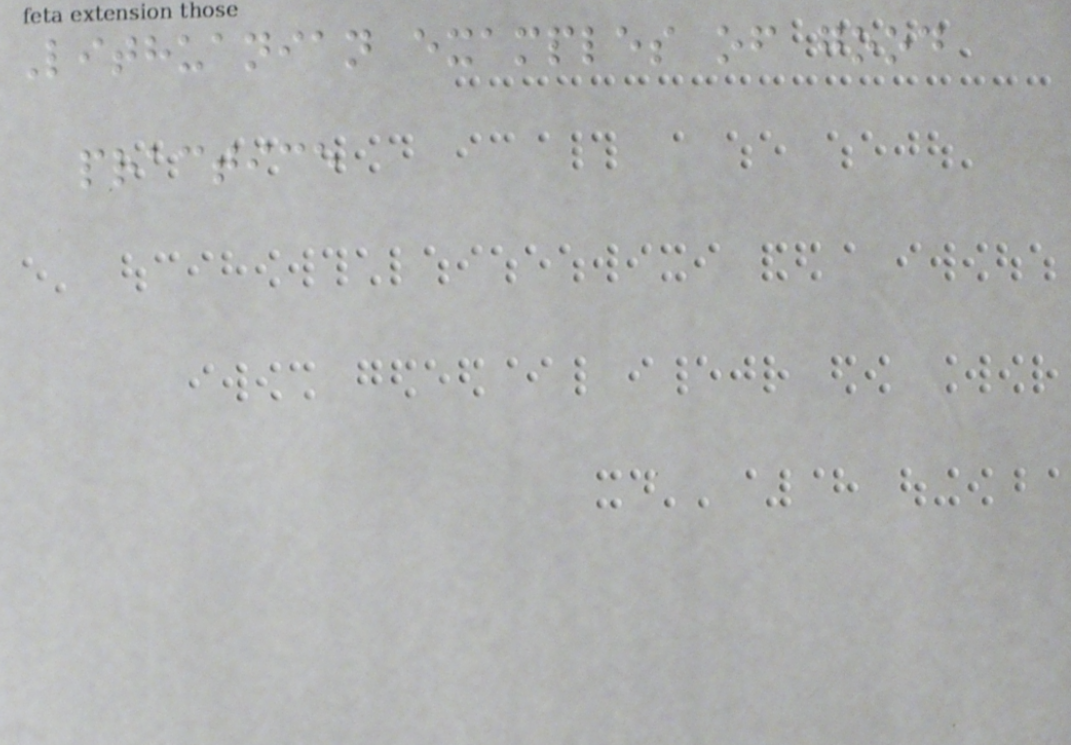Lithuanian examples of good
practice
